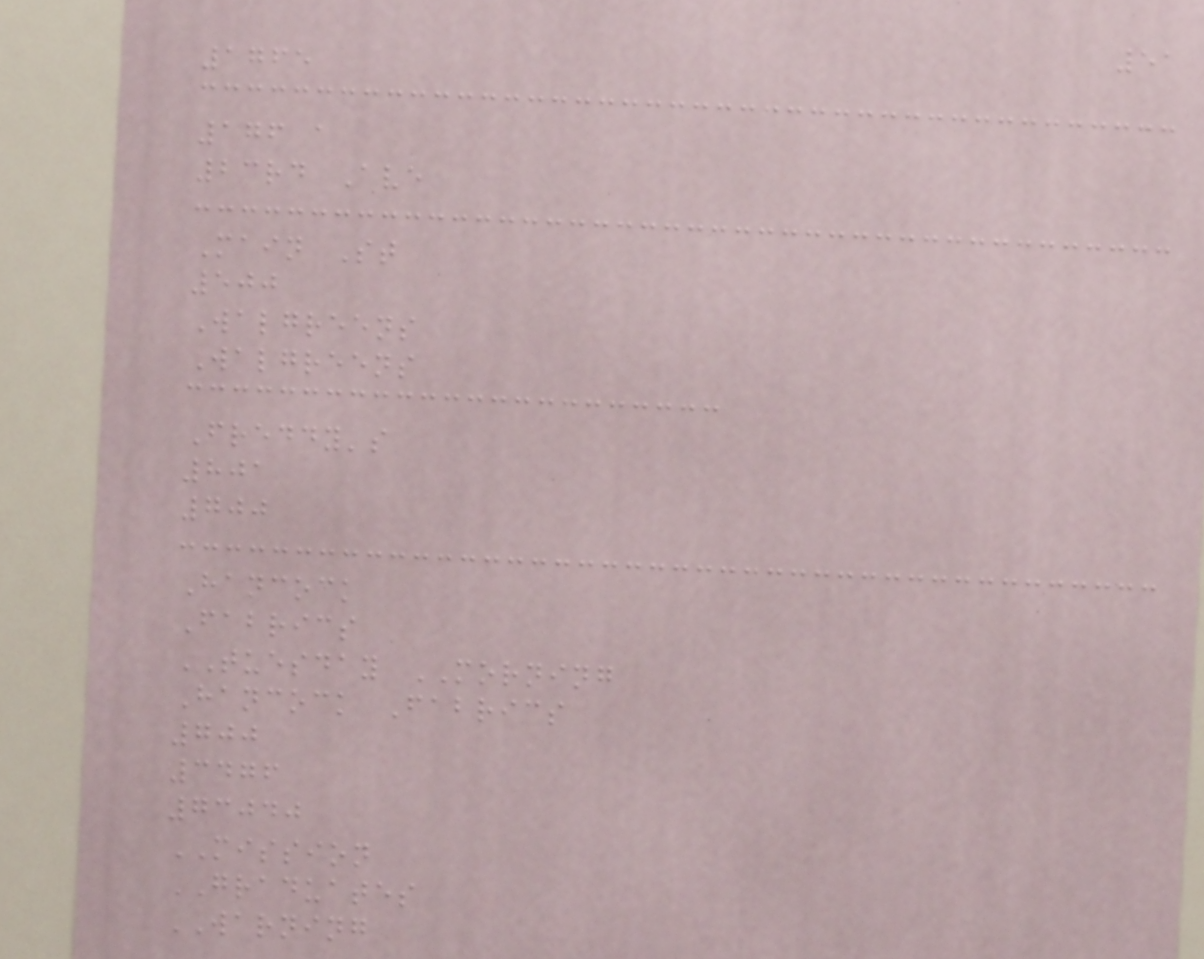51
1765
176 a
23rd Ave
Main St
500
Walgreens
Walgreens
Freddy's
801
700
Hancock
Fabrics
TUESDAY MORNING
Hancock Fabrics
700
3476
73040
MISSION
GRADUATES
WARNING
